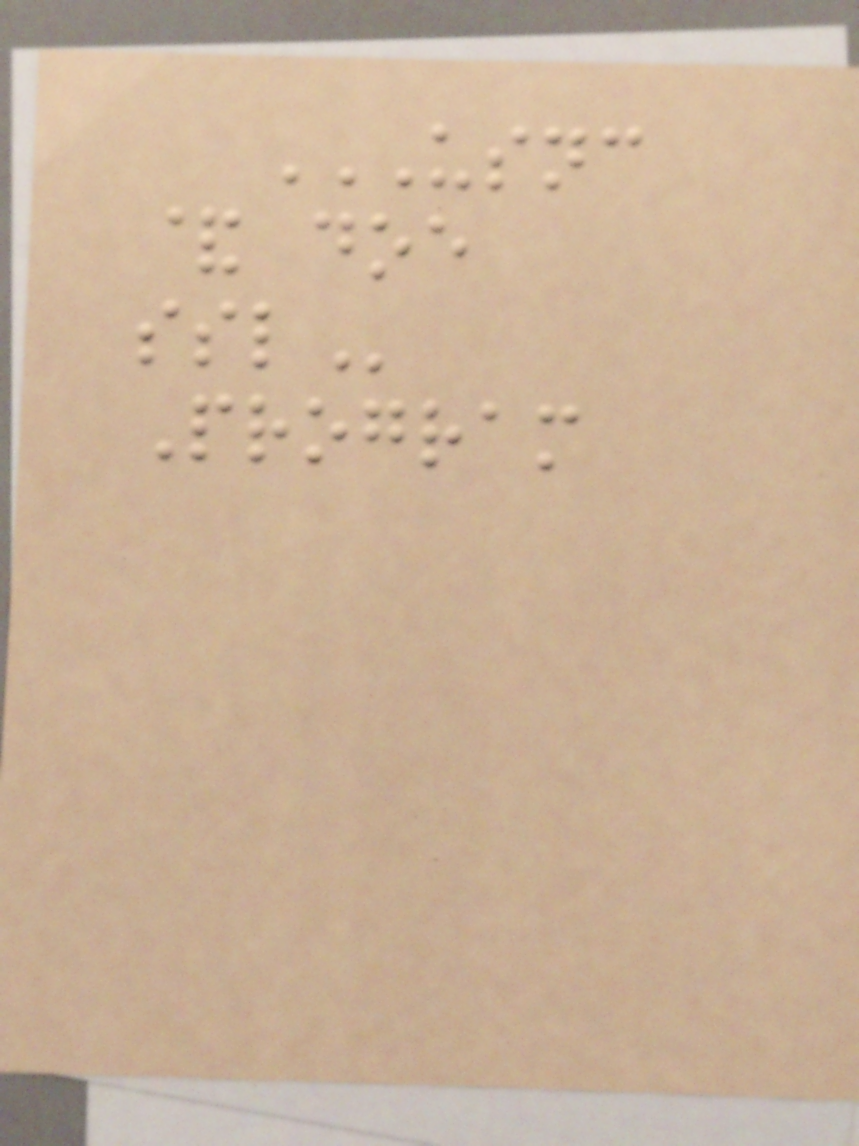USNC
& DOE
SSL
Program
